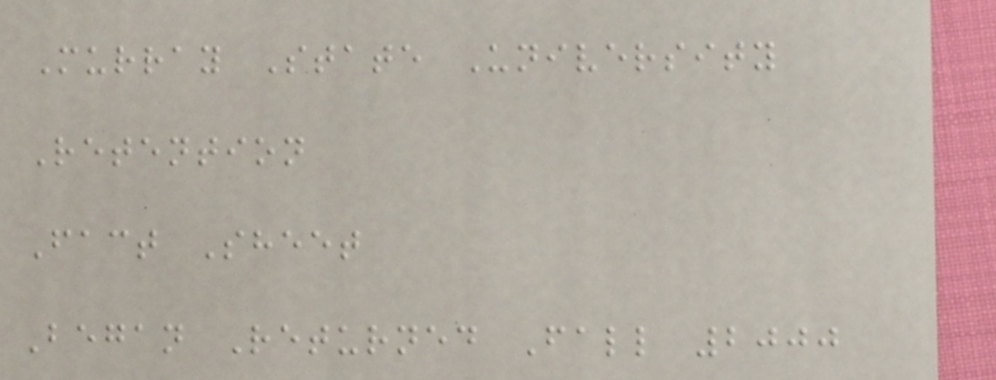Murray State University
Retention
Fact Sheet
Began Returned Fall 2000
